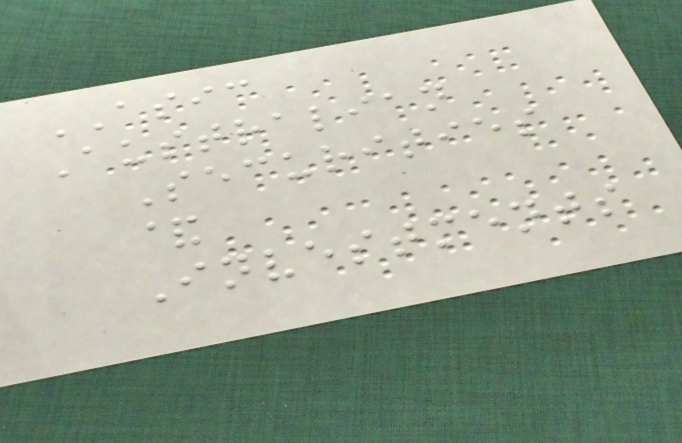ASIC
Australian
Securities
&
Investments
